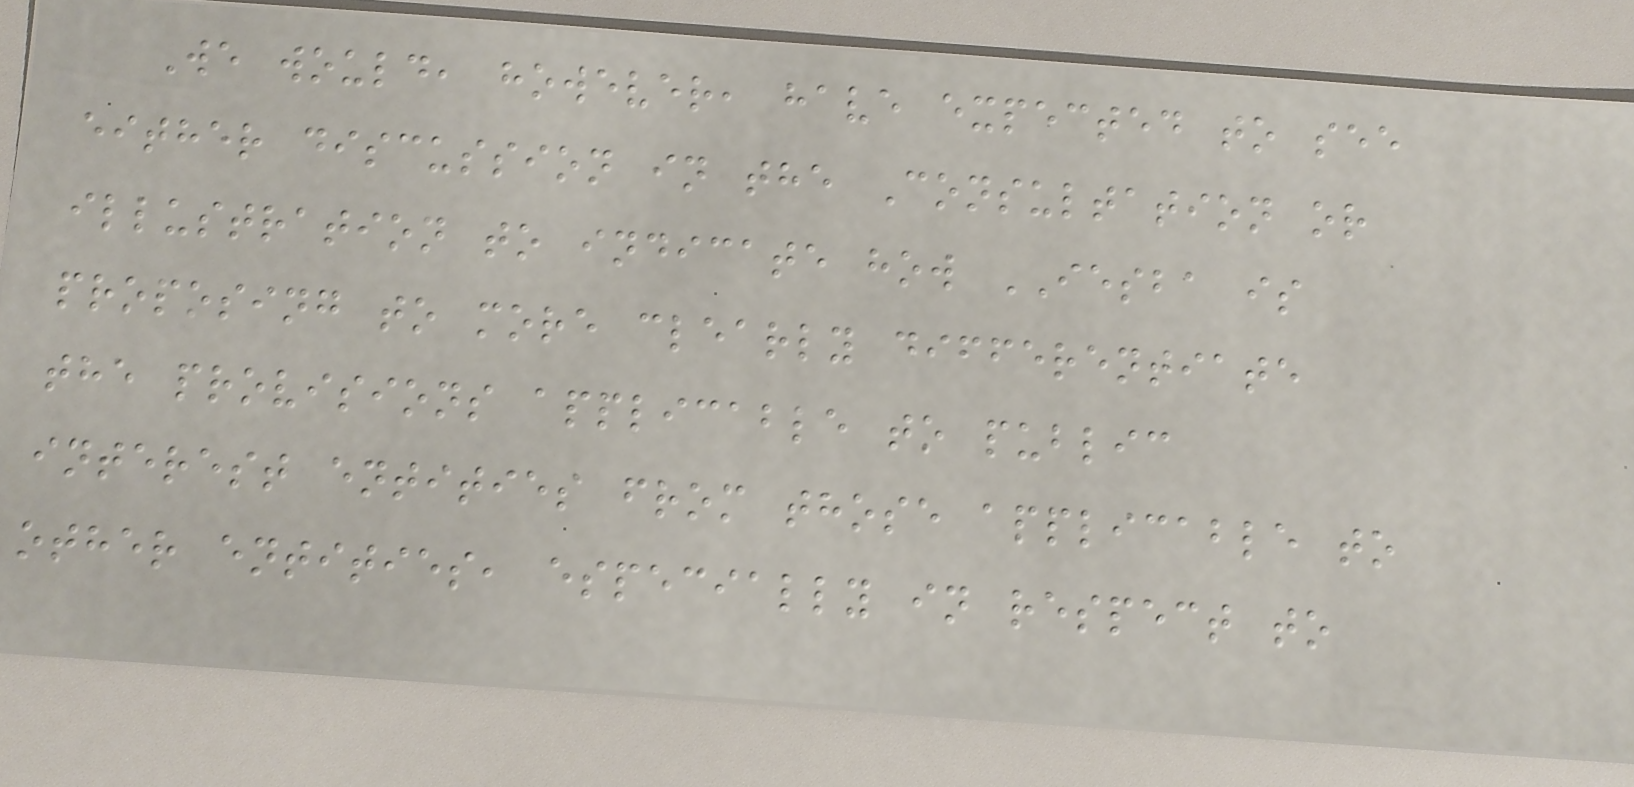We would, however, have expected to see
either discussion in the Consultation or
illustration to indicate how IESBA is
proposing to more clearly differentiate
the provisions applicable to public
interest entities from those applicable to
other entities, especially in respect to
